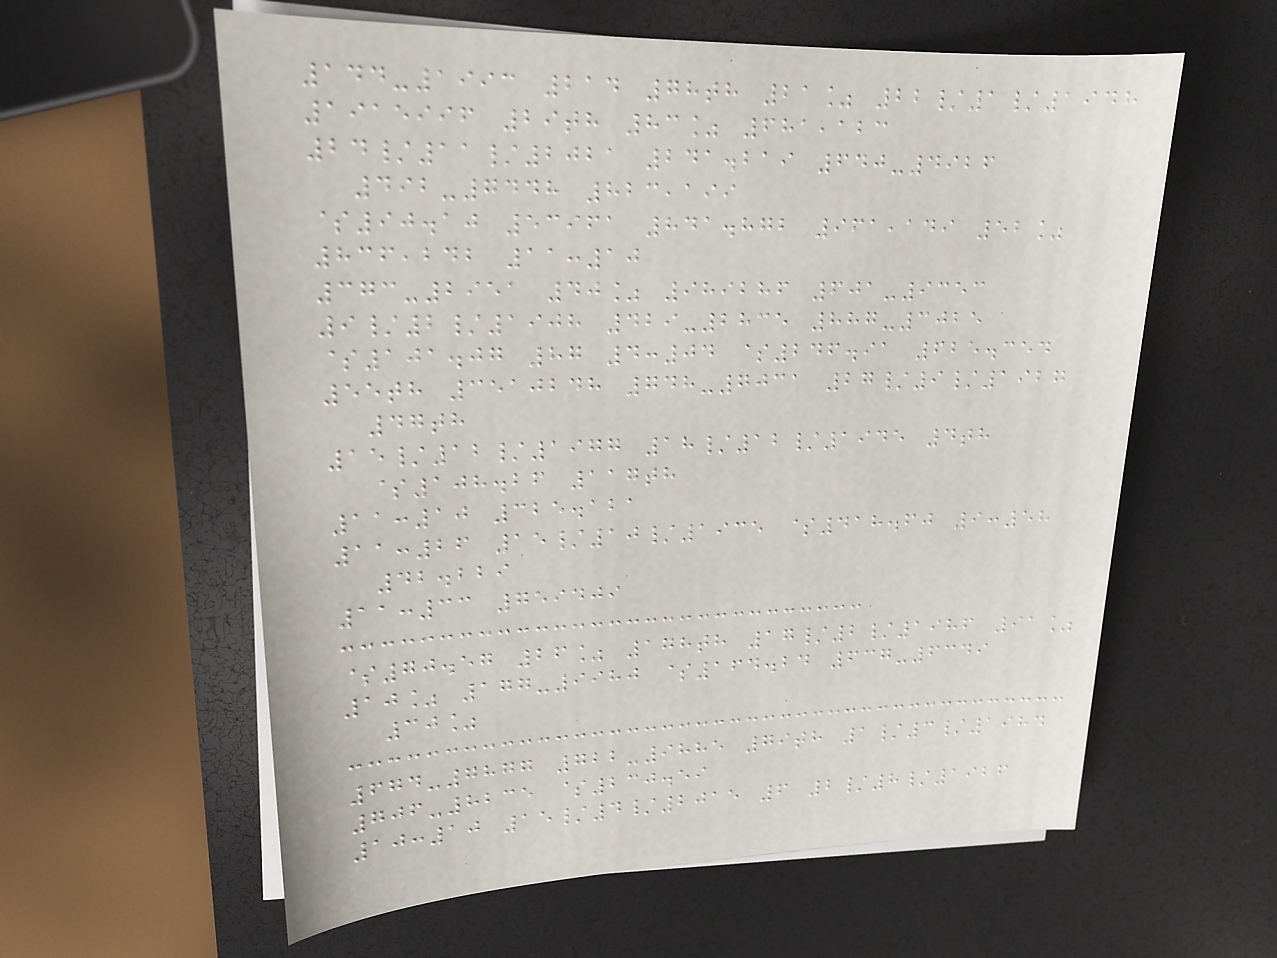144-1993 214 78th 21% 22/1/1948
1915996 29th 83% 681,123
24/11/2021 241.219 640-4926
492-7448 823,199
$90.10 53961 841.872 961,149 52%
836,242 11:10
373-2951 40% 989286 601-9353
9/2/1908 429-2835 887-3025
$101.07 87 4:04 $246.91 625.354
55th 3510248 748-7031 27/9/1927
47th
15/12/1977 18/12/1945 4th
$108.26 117th
11:10 325.121
11:26 15/10/1935 $418.60 9:58
42.229
11:33 759409
$70.57 26% 178th 17/2/1986 91%
10% 177-9980 $164.24 637-6349
30%
674-7877 722-9885 79th 1/3/1984
706-8235 $230.59
10:10 15/4/2015 6 2/8/1926
